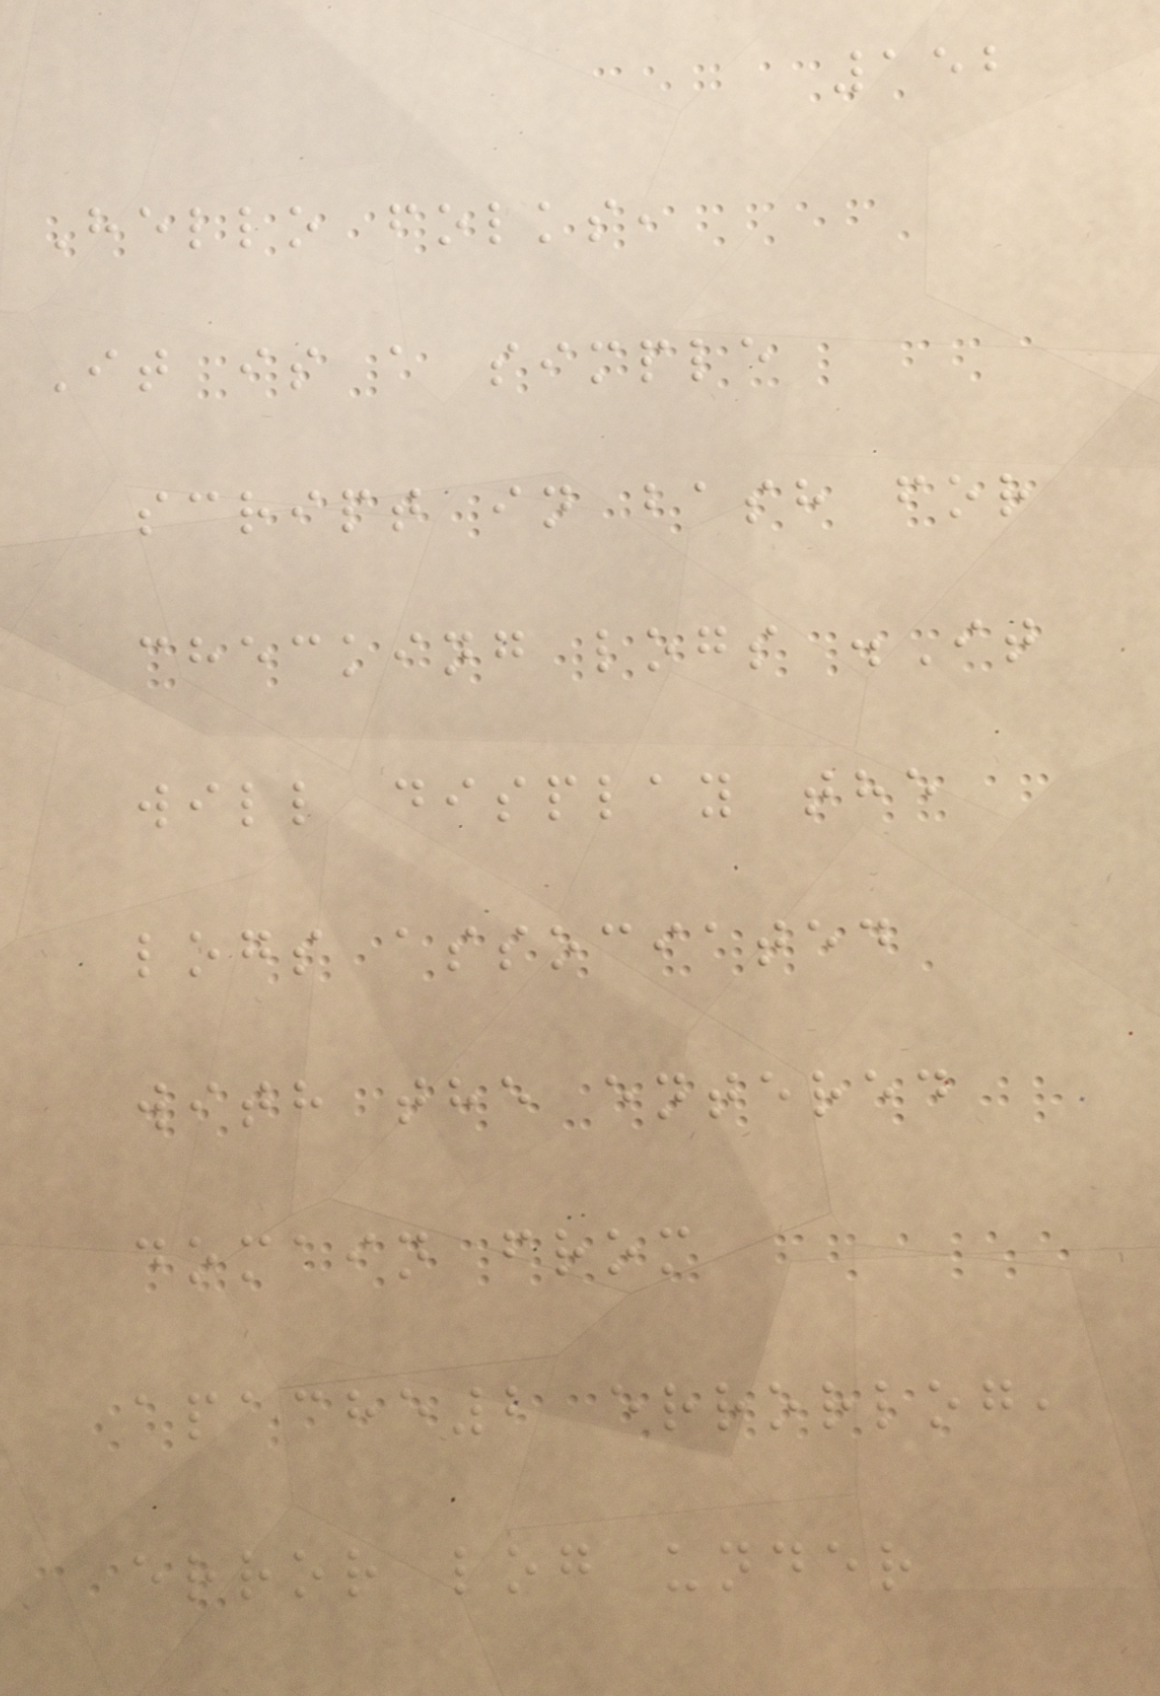152
Hello folks,
It is a simple
script in bash for
checking logs .It
will display the
logs associated
with the entered
domain from
apache2 errorlog,
error log under
